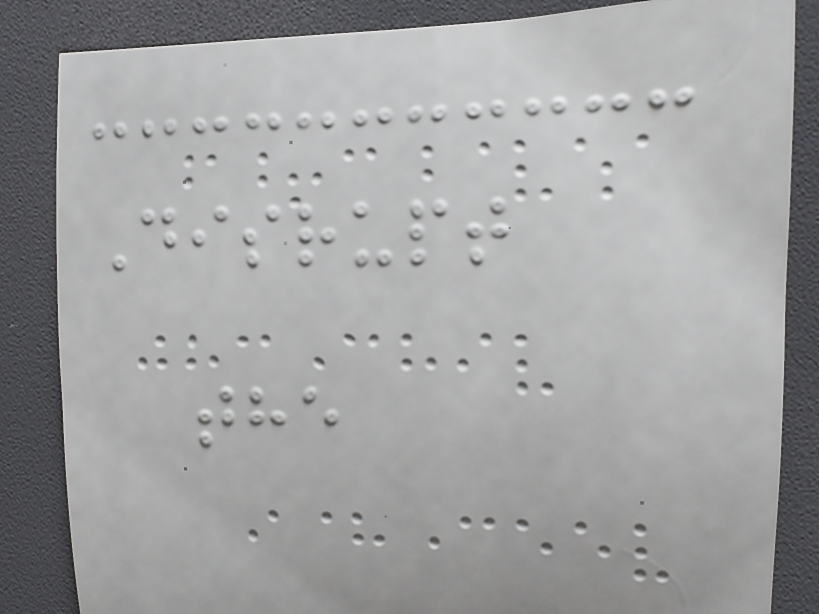Disrupt
the
